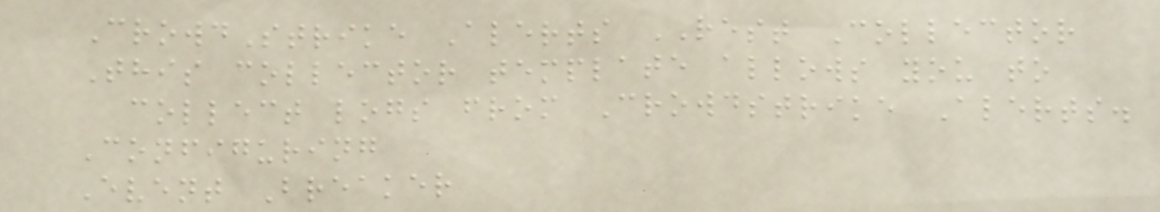CrowdStrike Alerts REST Collector
This collector template allows you to
collect logs from Crowdstrike Alerts.
Configuring
Event Breaker
